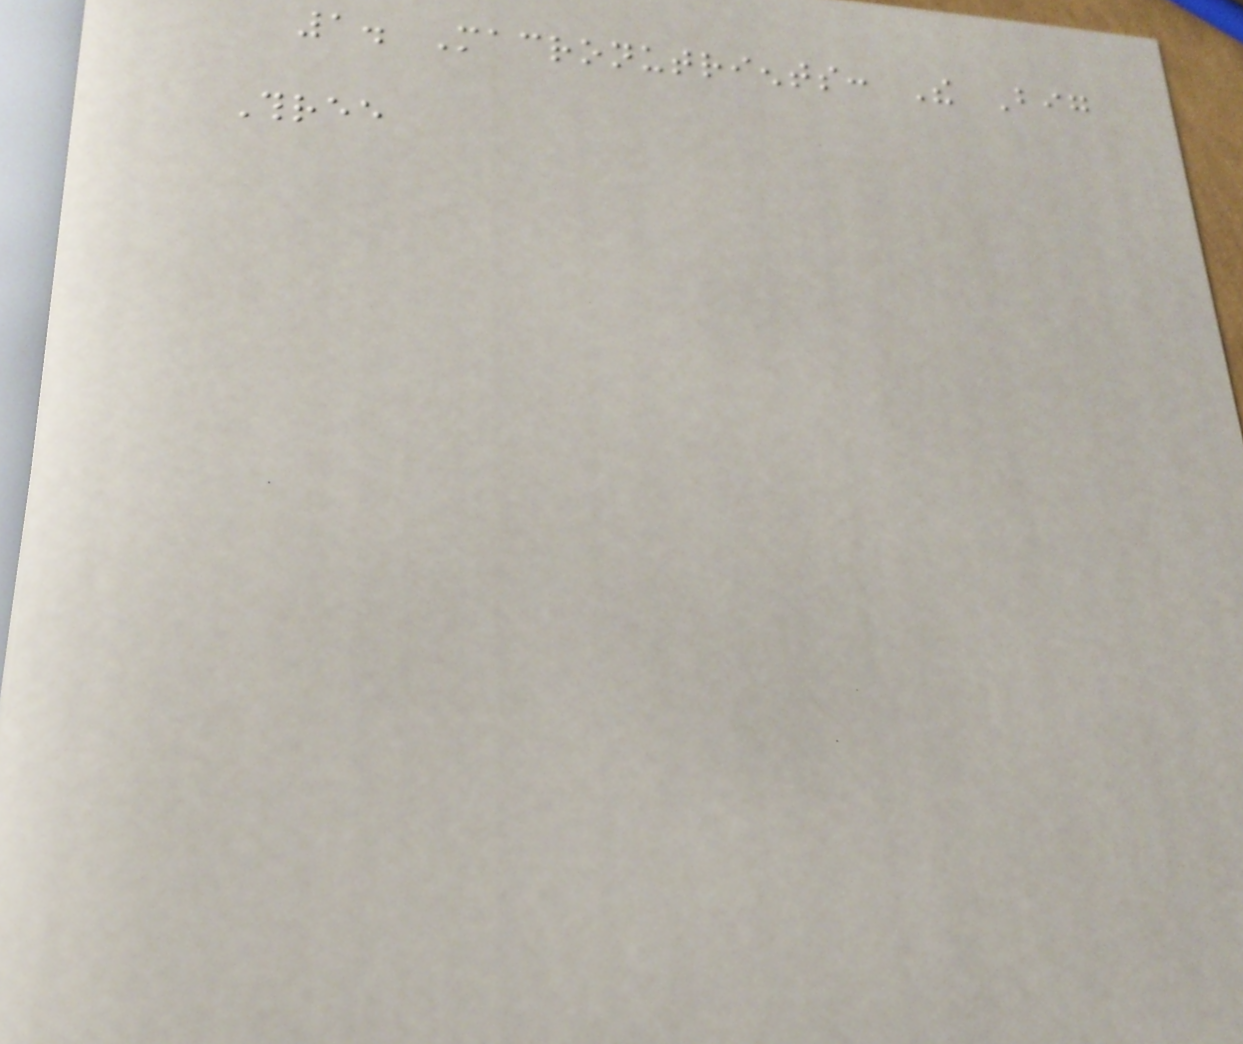1. Macronutrients: The Big
Three
